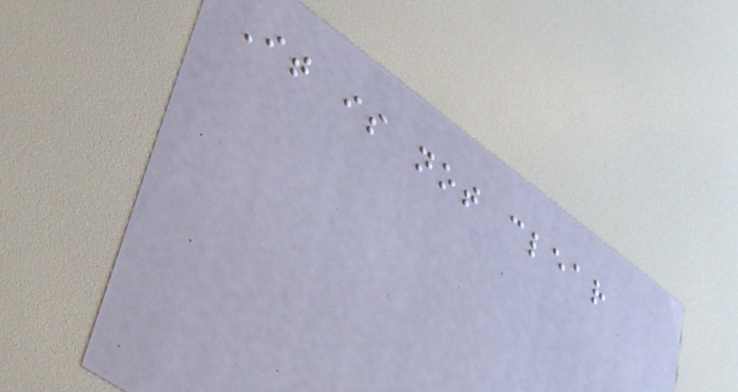It is not clear
